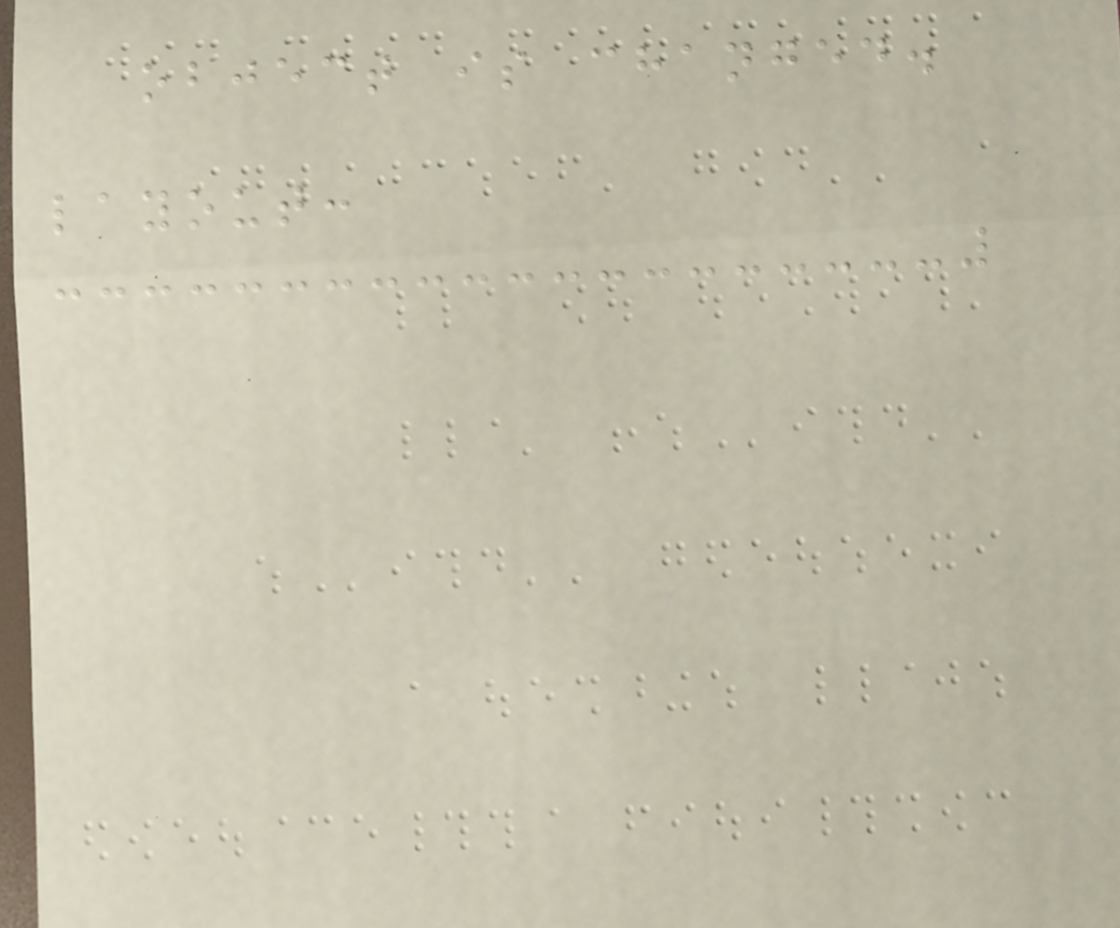object is changed.
layout:
